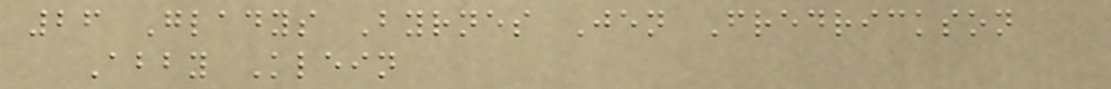26 Gladys Byrnes Jen Fredrickson
Abby Klein
